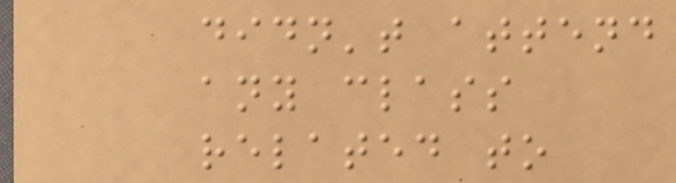didn't attend
any class
related to
